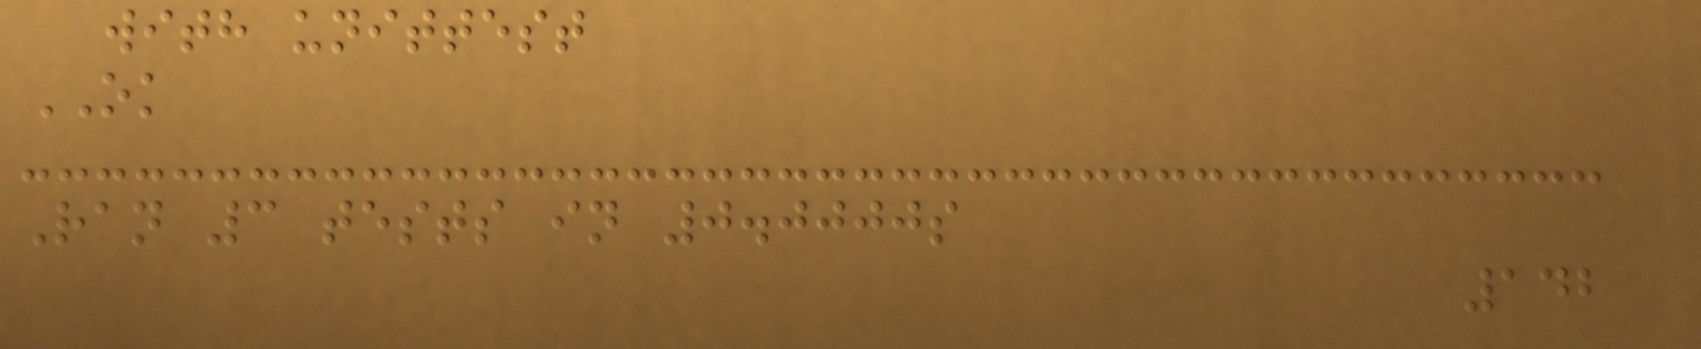with unittest
OK
Ran 3 tests in 0.0000s
142
